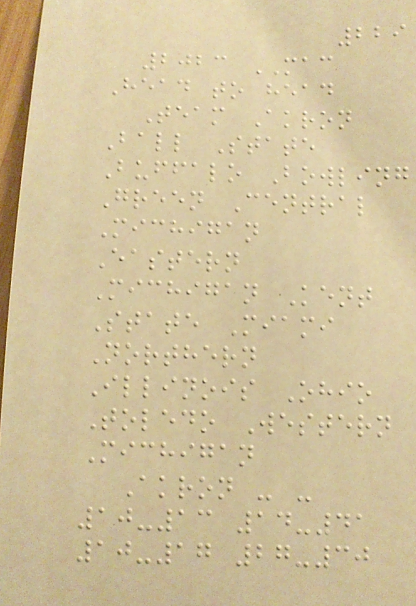229
2023 MAC
Head to head
Team Akron
Ball State
Buffalo Bowling
Green Central
Michigan
Eastern
Michigan Kent
State Miami
Northern
Illinois Ohio
Toledo Western
Michigan
Akron - -
10-13 14-41
10-17 27-30
